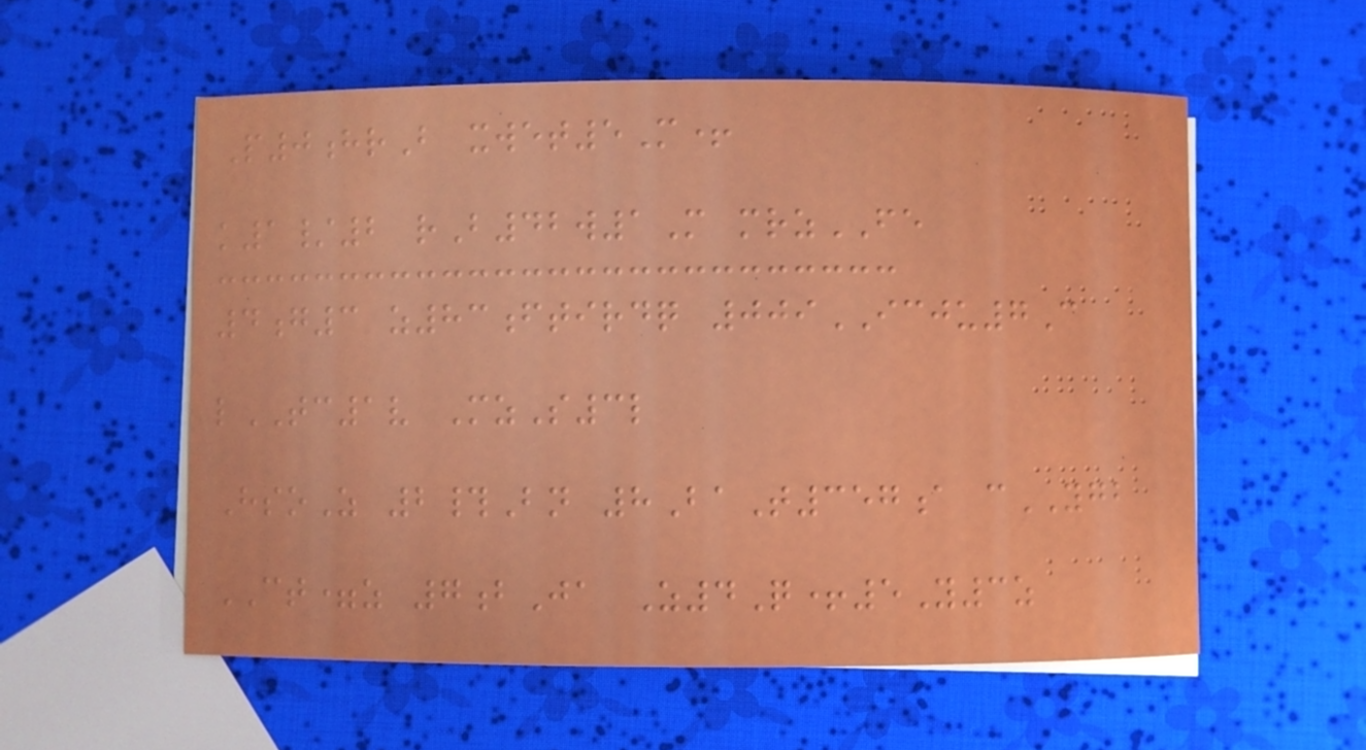P0hrB xwet5M+
k1/2 rB42w1M mrzFE
4g3 z83ftirdq 009ICJU7C
lTC1v MzS3l
HsoZ 2#Bn 8BaT357a cYGB
CT=z 7bJa Z4Q+5Y3z
